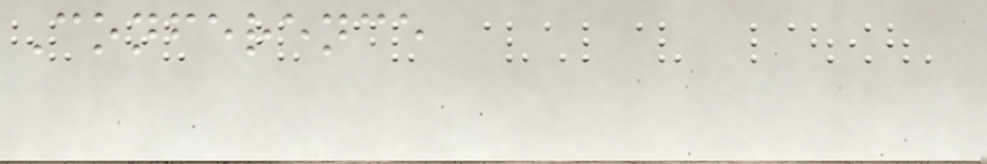Conference
